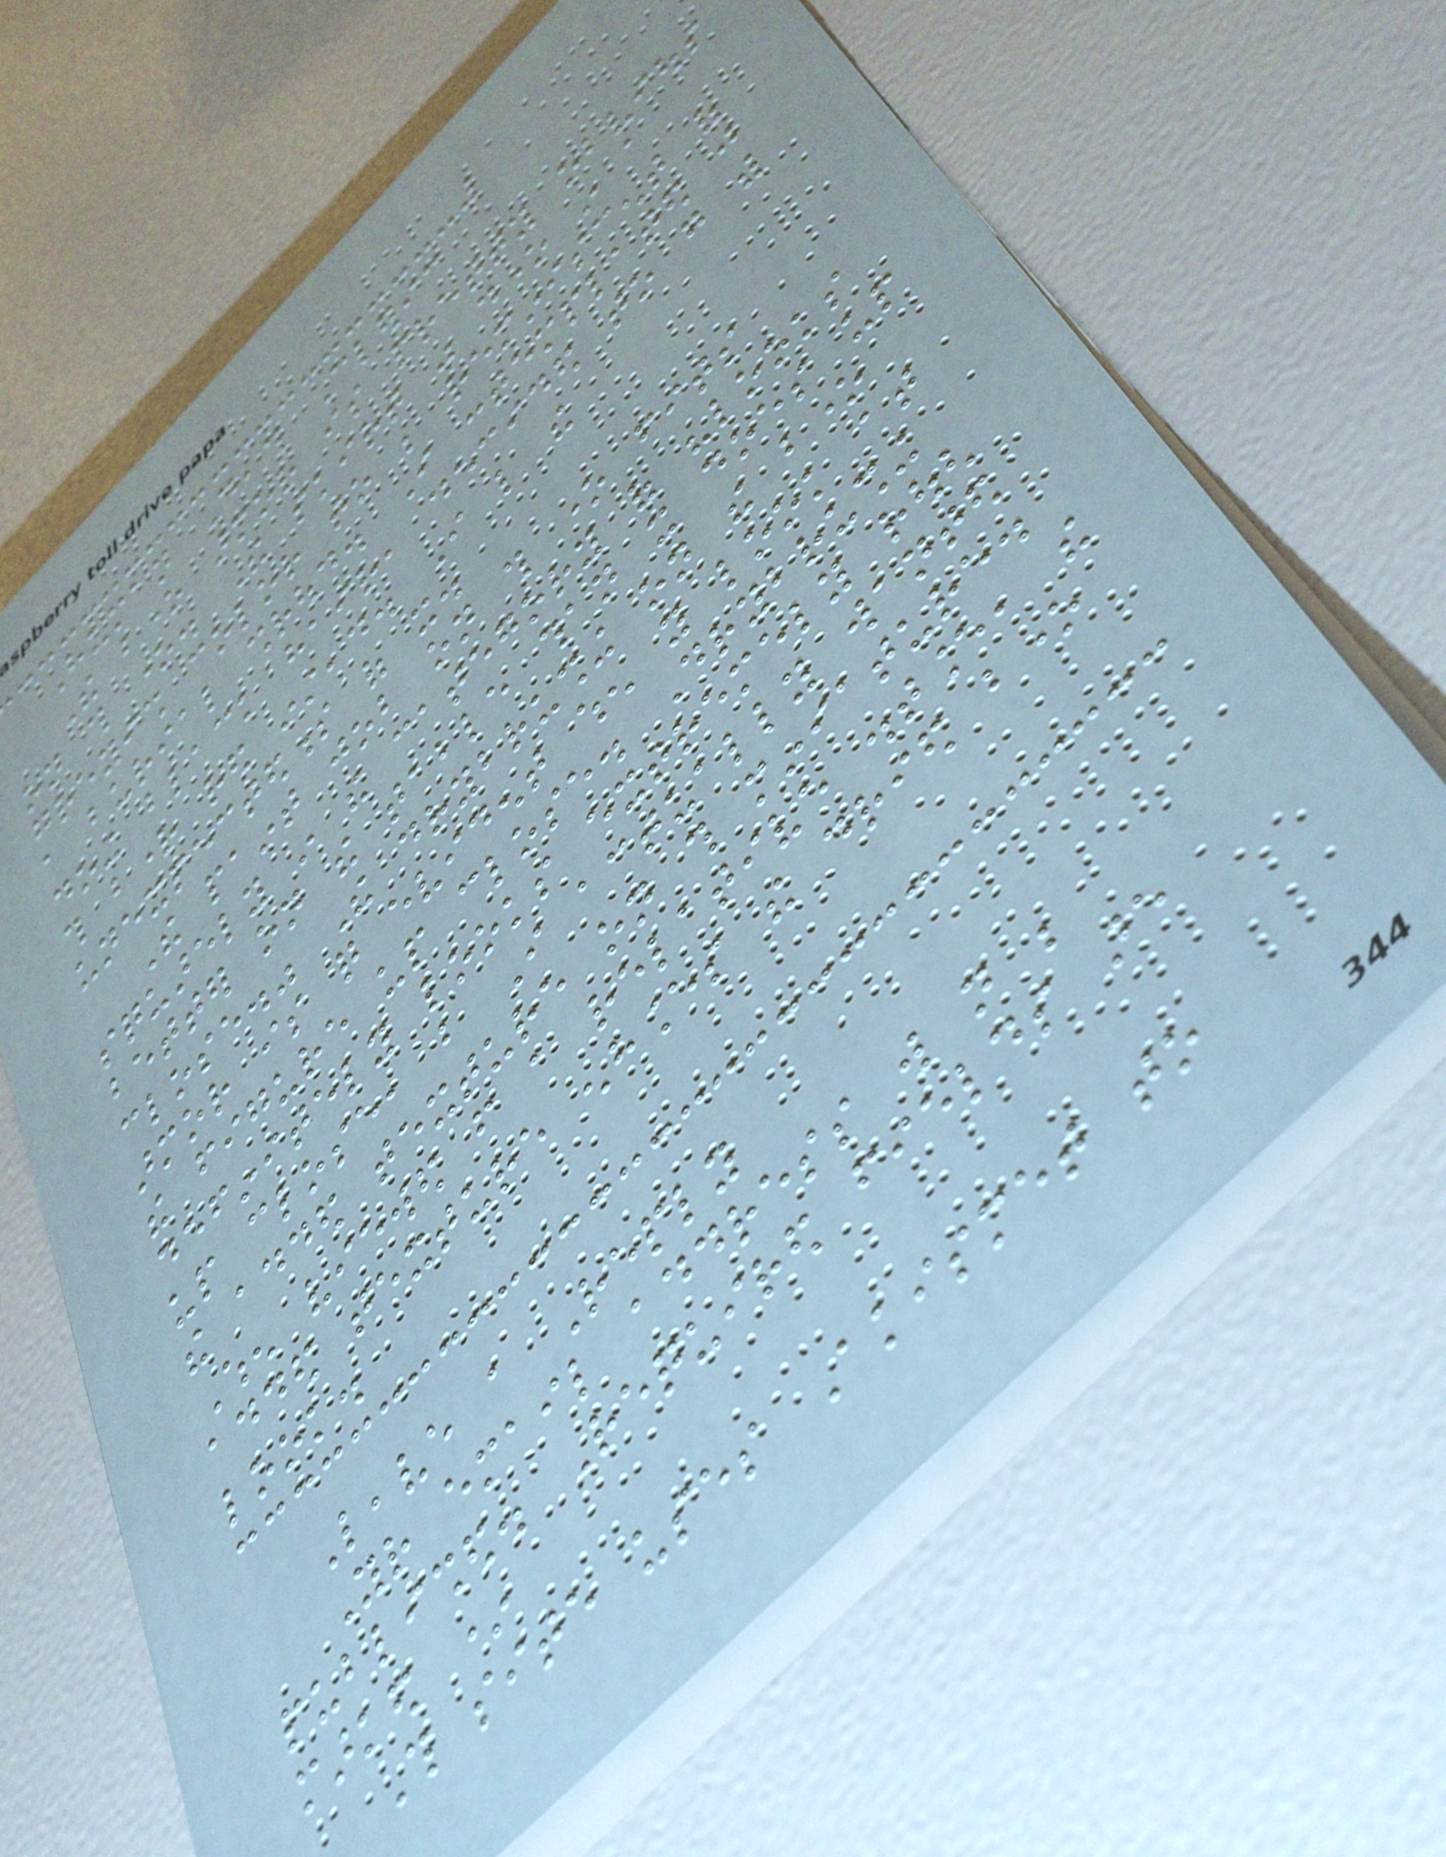Human Death Cleric
The bone armor is pretty obvious
on this one. The skirt was done in a
greyish color to be reminiscent of
a burial shroud. I contemplated just
doing black hair, decided to go with
this bright red instead. I like the
unexpectedness of it.
The paint job on this one fits
squarely in the category of "looks
better on the table than it does up
close." The drybrushing on the bone
armor is quite evident when you look at
the figure up close. Drybrushing
definitely looks extremely rough
up close, but I actually wanted
the added texture on this miniature.
When viewed from a relative distance, the
added texture enhances the dried bone
look.
Leave a Reply
Your email address will not be
published. Required fields are
marked *
This site uses Akismet to
